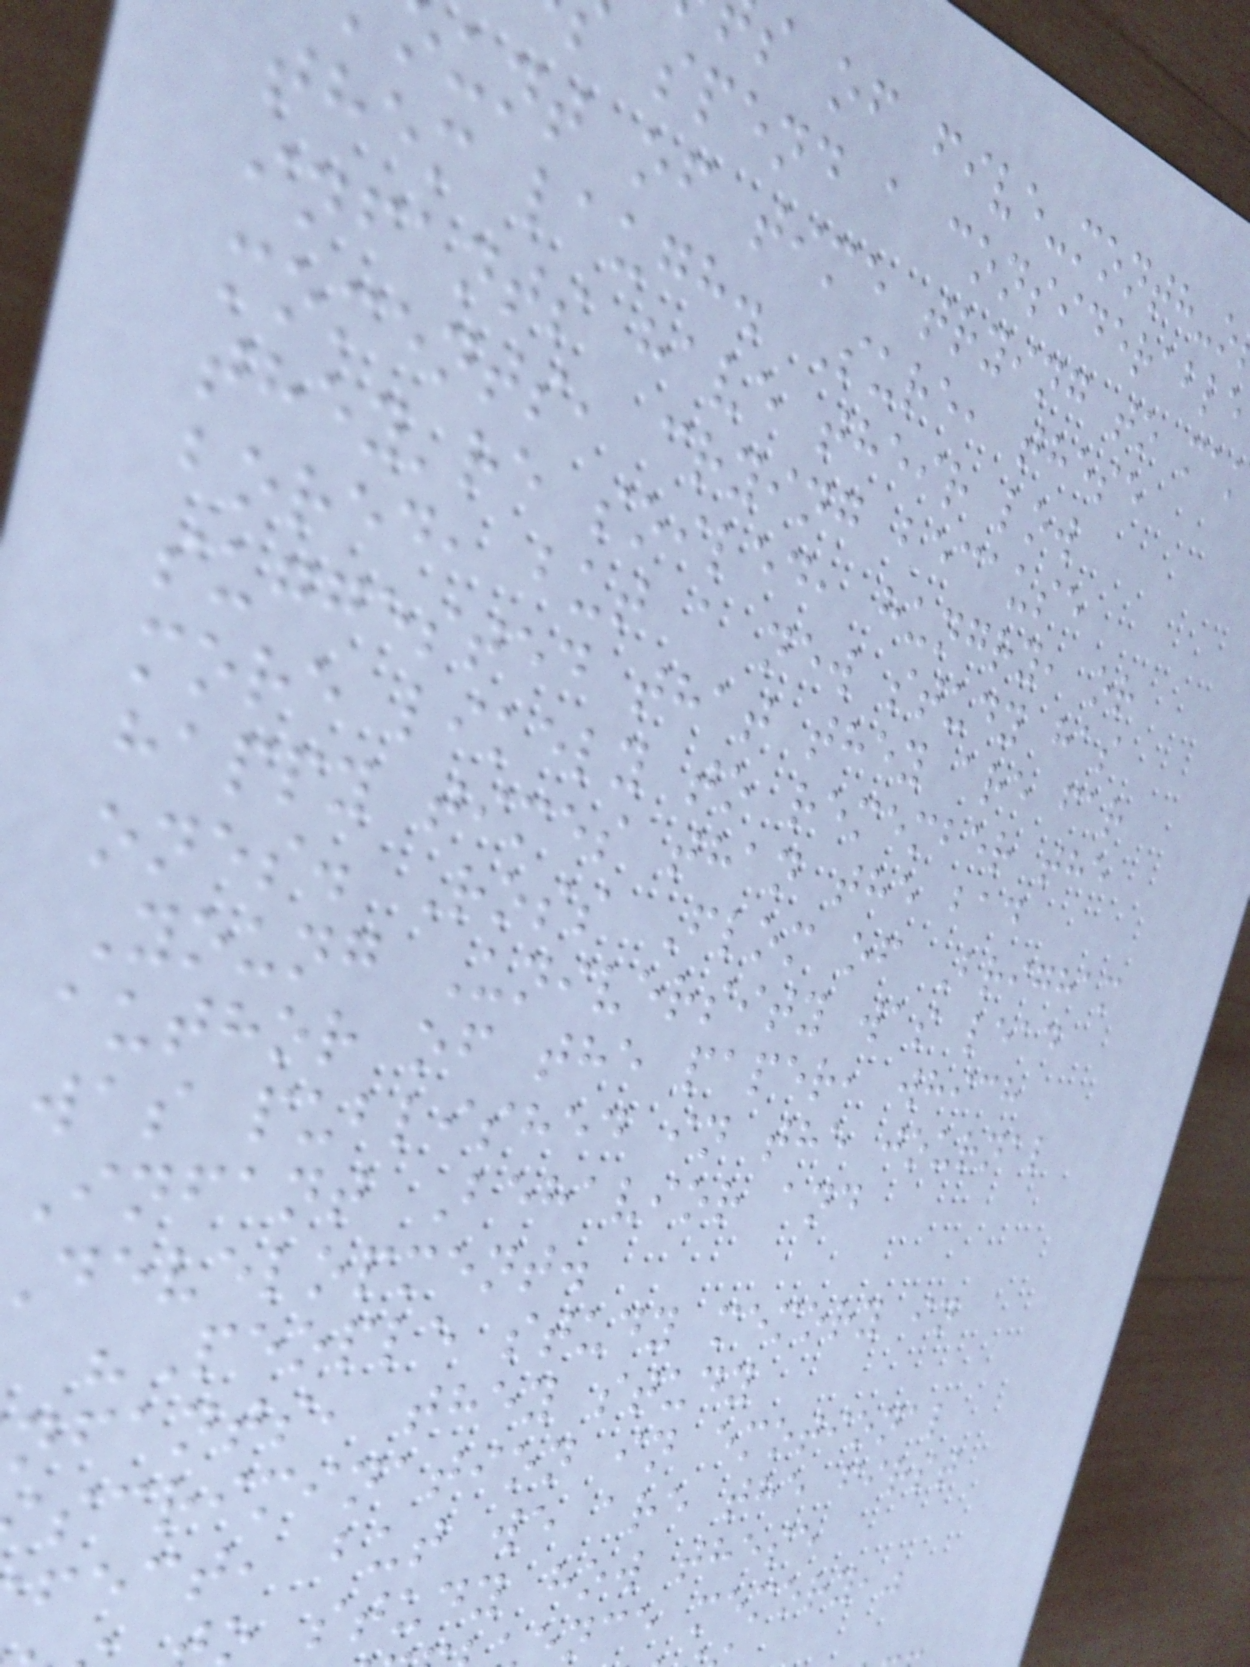s of five-month-o
spend a considerable
unt of time trying to mak
them laugh. Sure, these
infants have their low
moments, crying because
they're soiled, hungry, or
bored, but a new study has
suggested that they are far
more likely to remember the
happy times than the bad
ones. Ross Flom of Brigham
Young University was lead
author of the paper, which
was published in the journal
Infant Behavior and
development.
"People study memory in
nfants, they study
scrimination in emotional
fect, but we are the first
o study how these
nce memory,"
